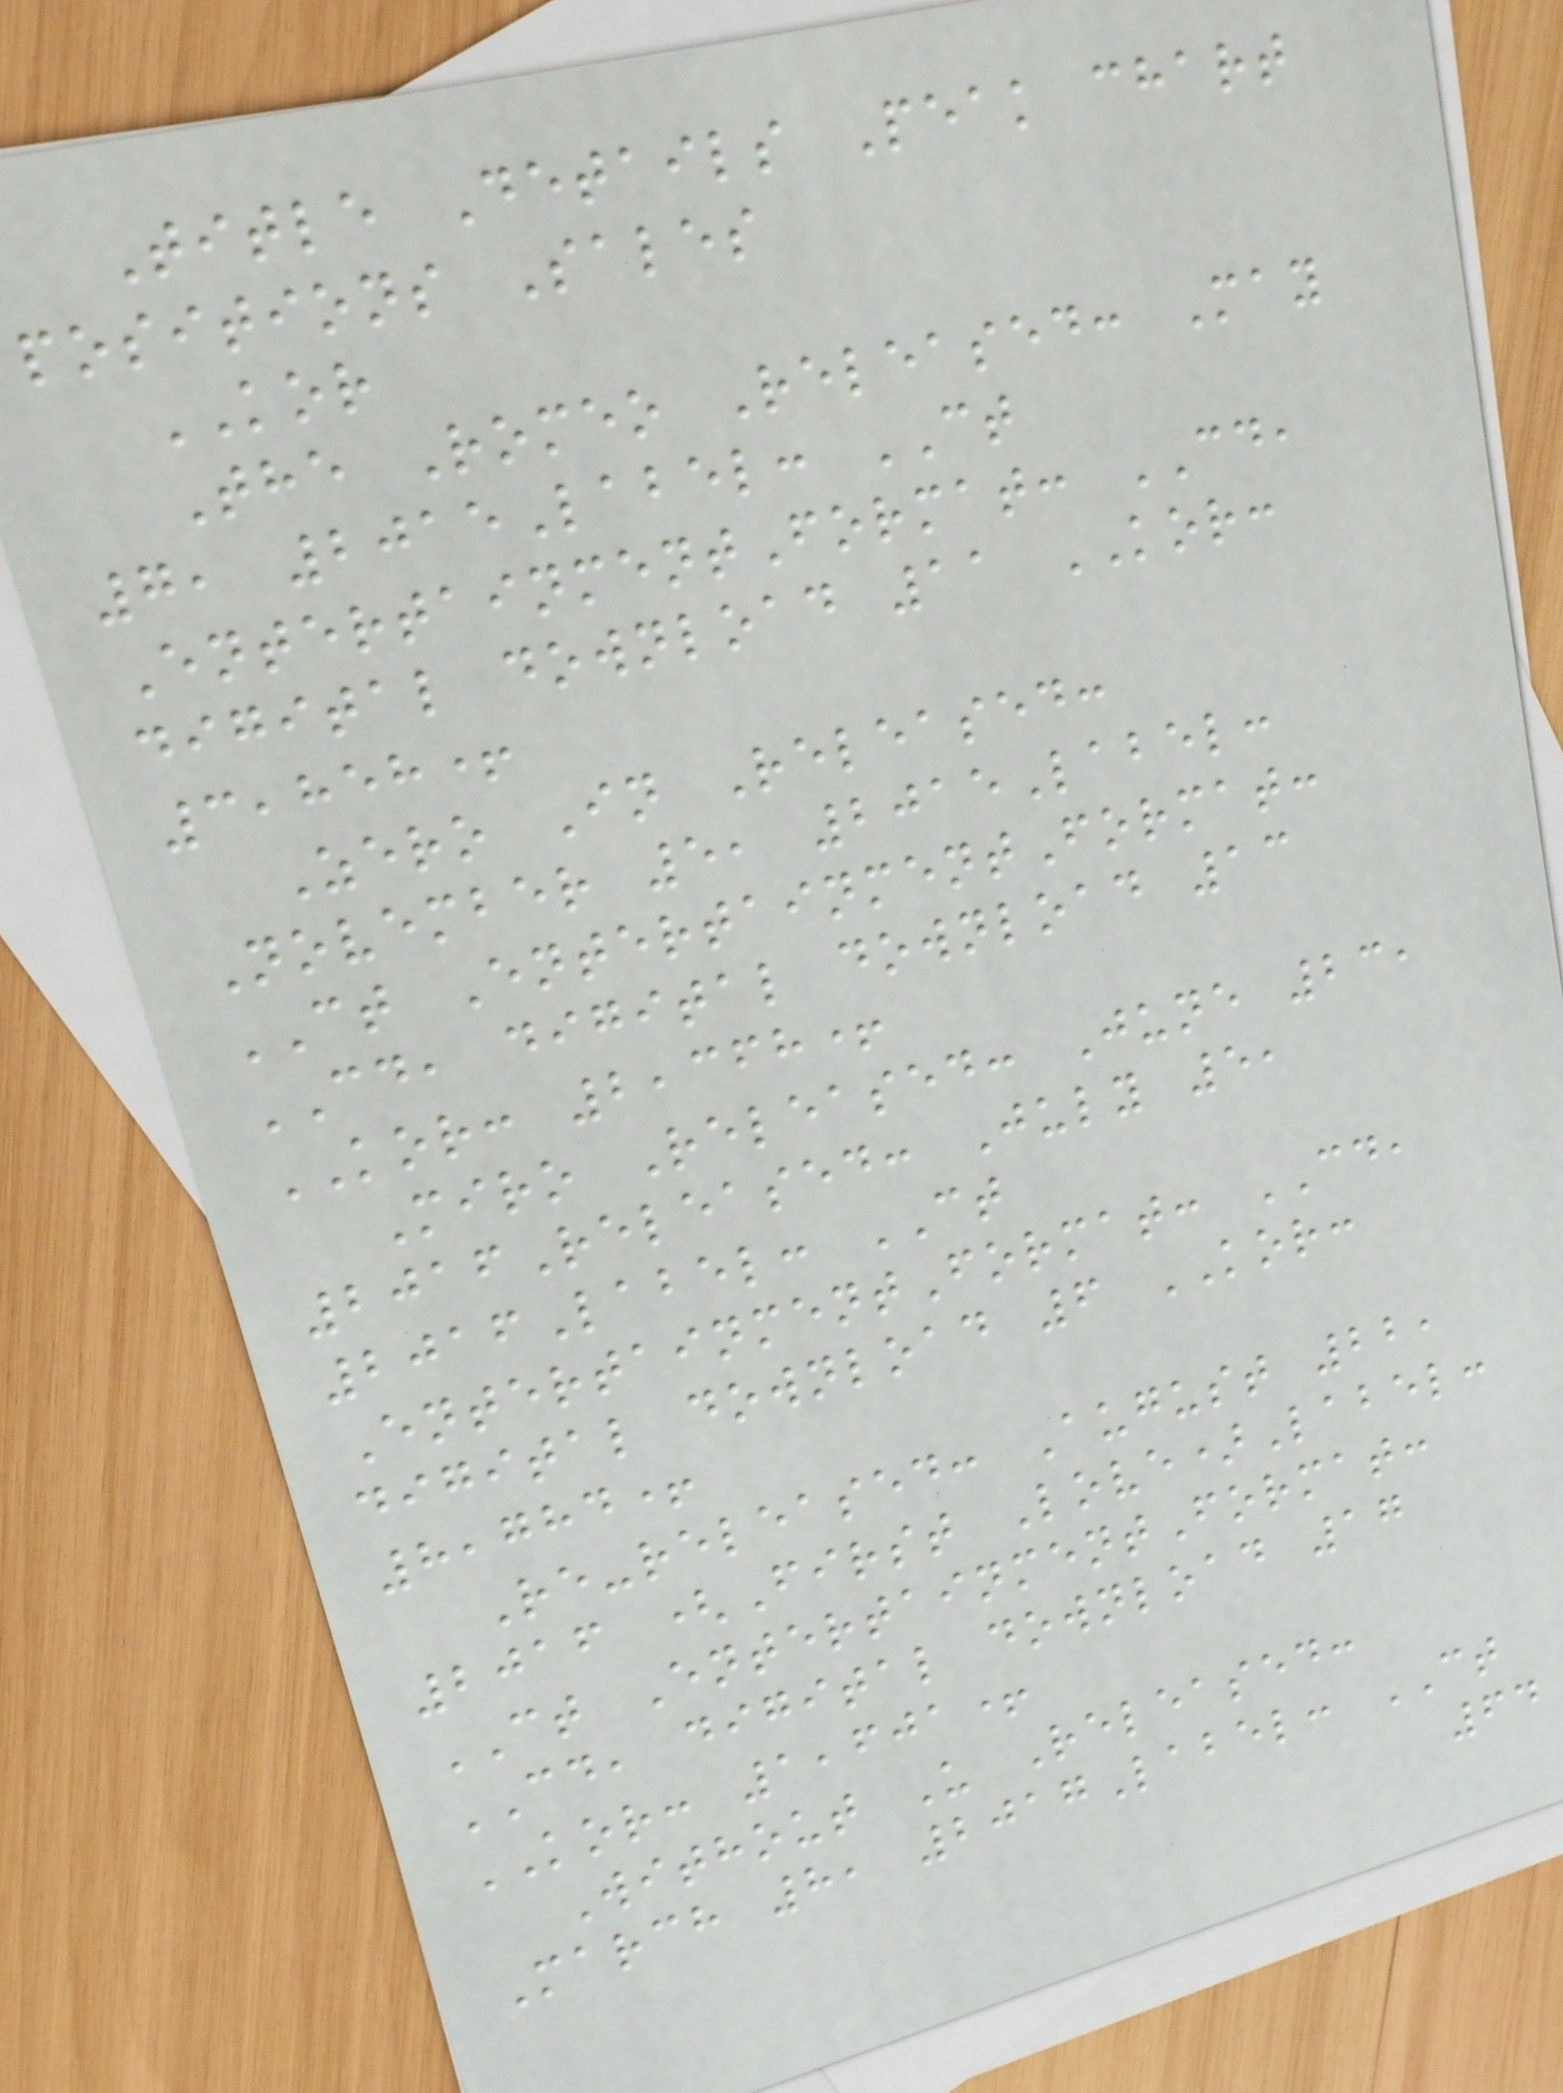Title Details Peak chart
positions Sales
KOR
The Romeo Released: May
7, 2015Label: CT
EntertainmentFormat: CD,
digital download 11 KOR:
3,858+
Zero In Released:
November 5, 2015Label:
CT EntertainmentFormat:
CD, digital download 13
KOR: 2,368+
Miro Released: June 23,
2016Released: July 5,
2016Label: CT
EntertainmentFormat: CD,
digital download 6 KOR:
8,784+
Re-released: August 22,
2016 (First Love)Label:
CT EntertainmentFormat:
CD, digital download 17
KOR: 1,601+
Without U Released:
March 8, 2017Label: CT
64
